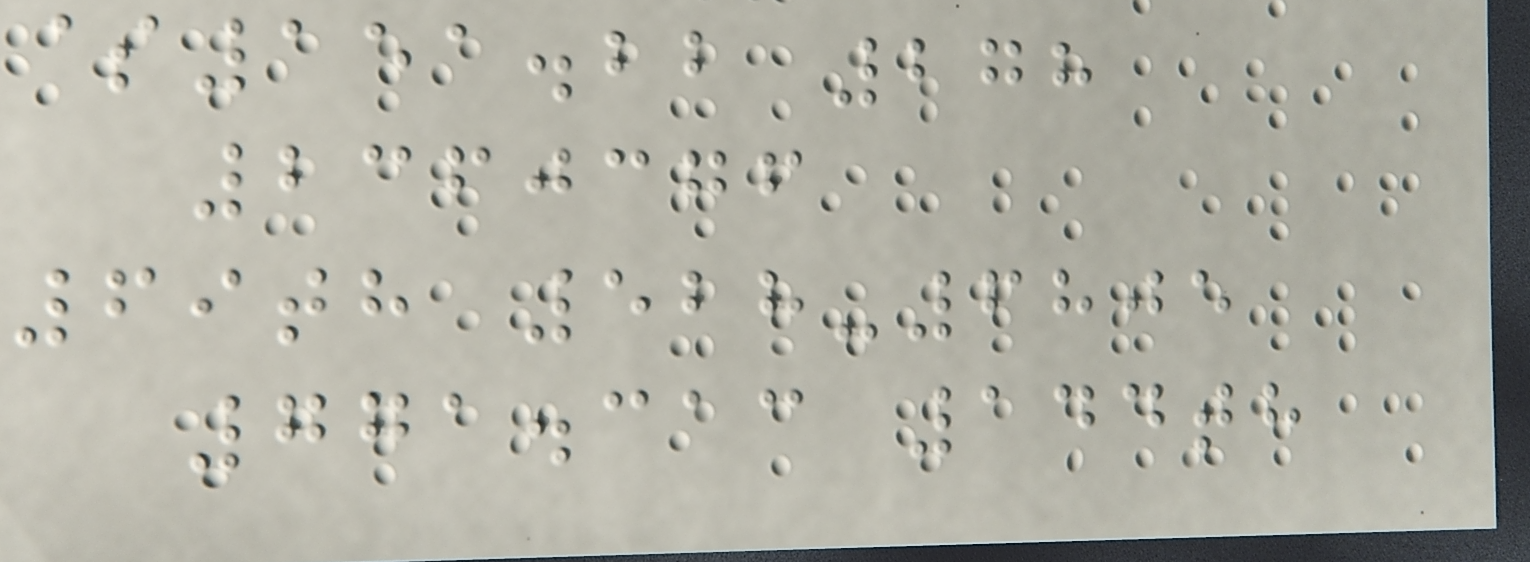$151.22 278
2360376
69th 528-6805
771.313 144th
